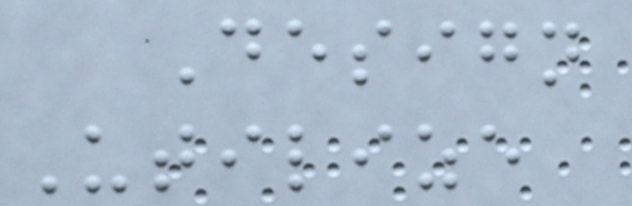Design
Utilize
